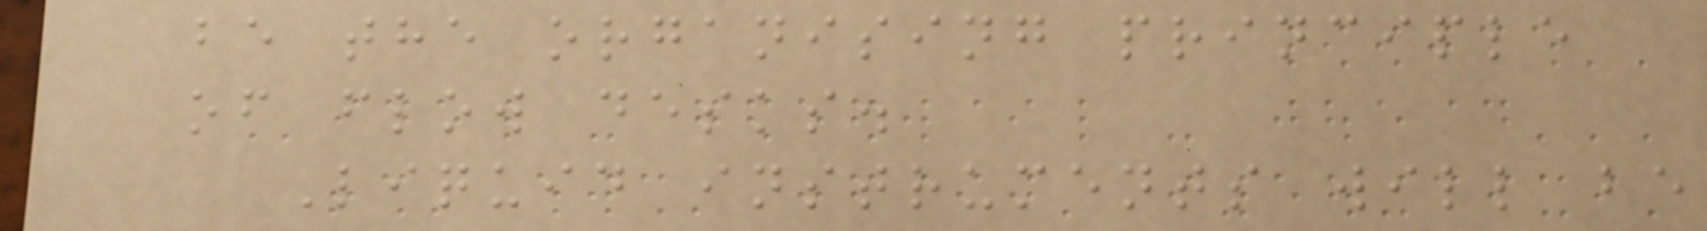be the organising principle
of flow desks.
Liquid instruments will be
